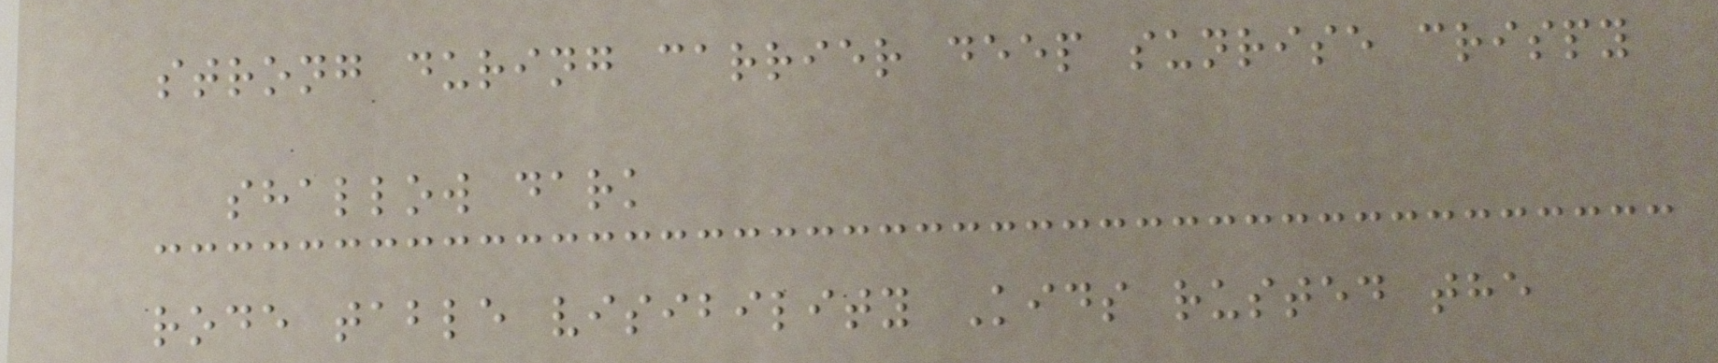strong during carrier deep sunrise crispy
shallow dark
rode table visibility Kids rusted the
